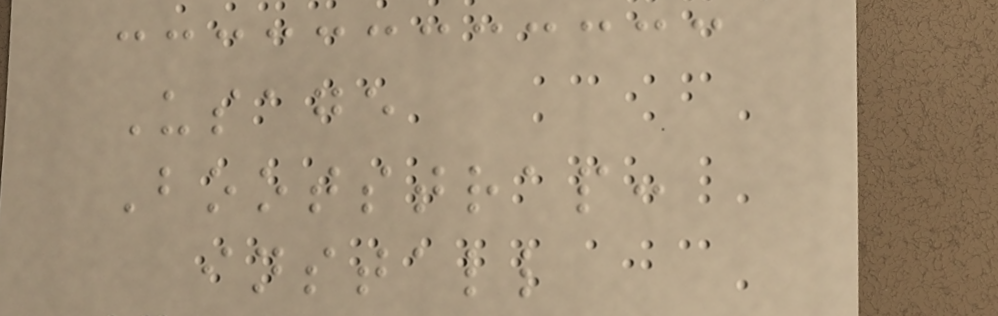Usage
Bootstrap:
install
